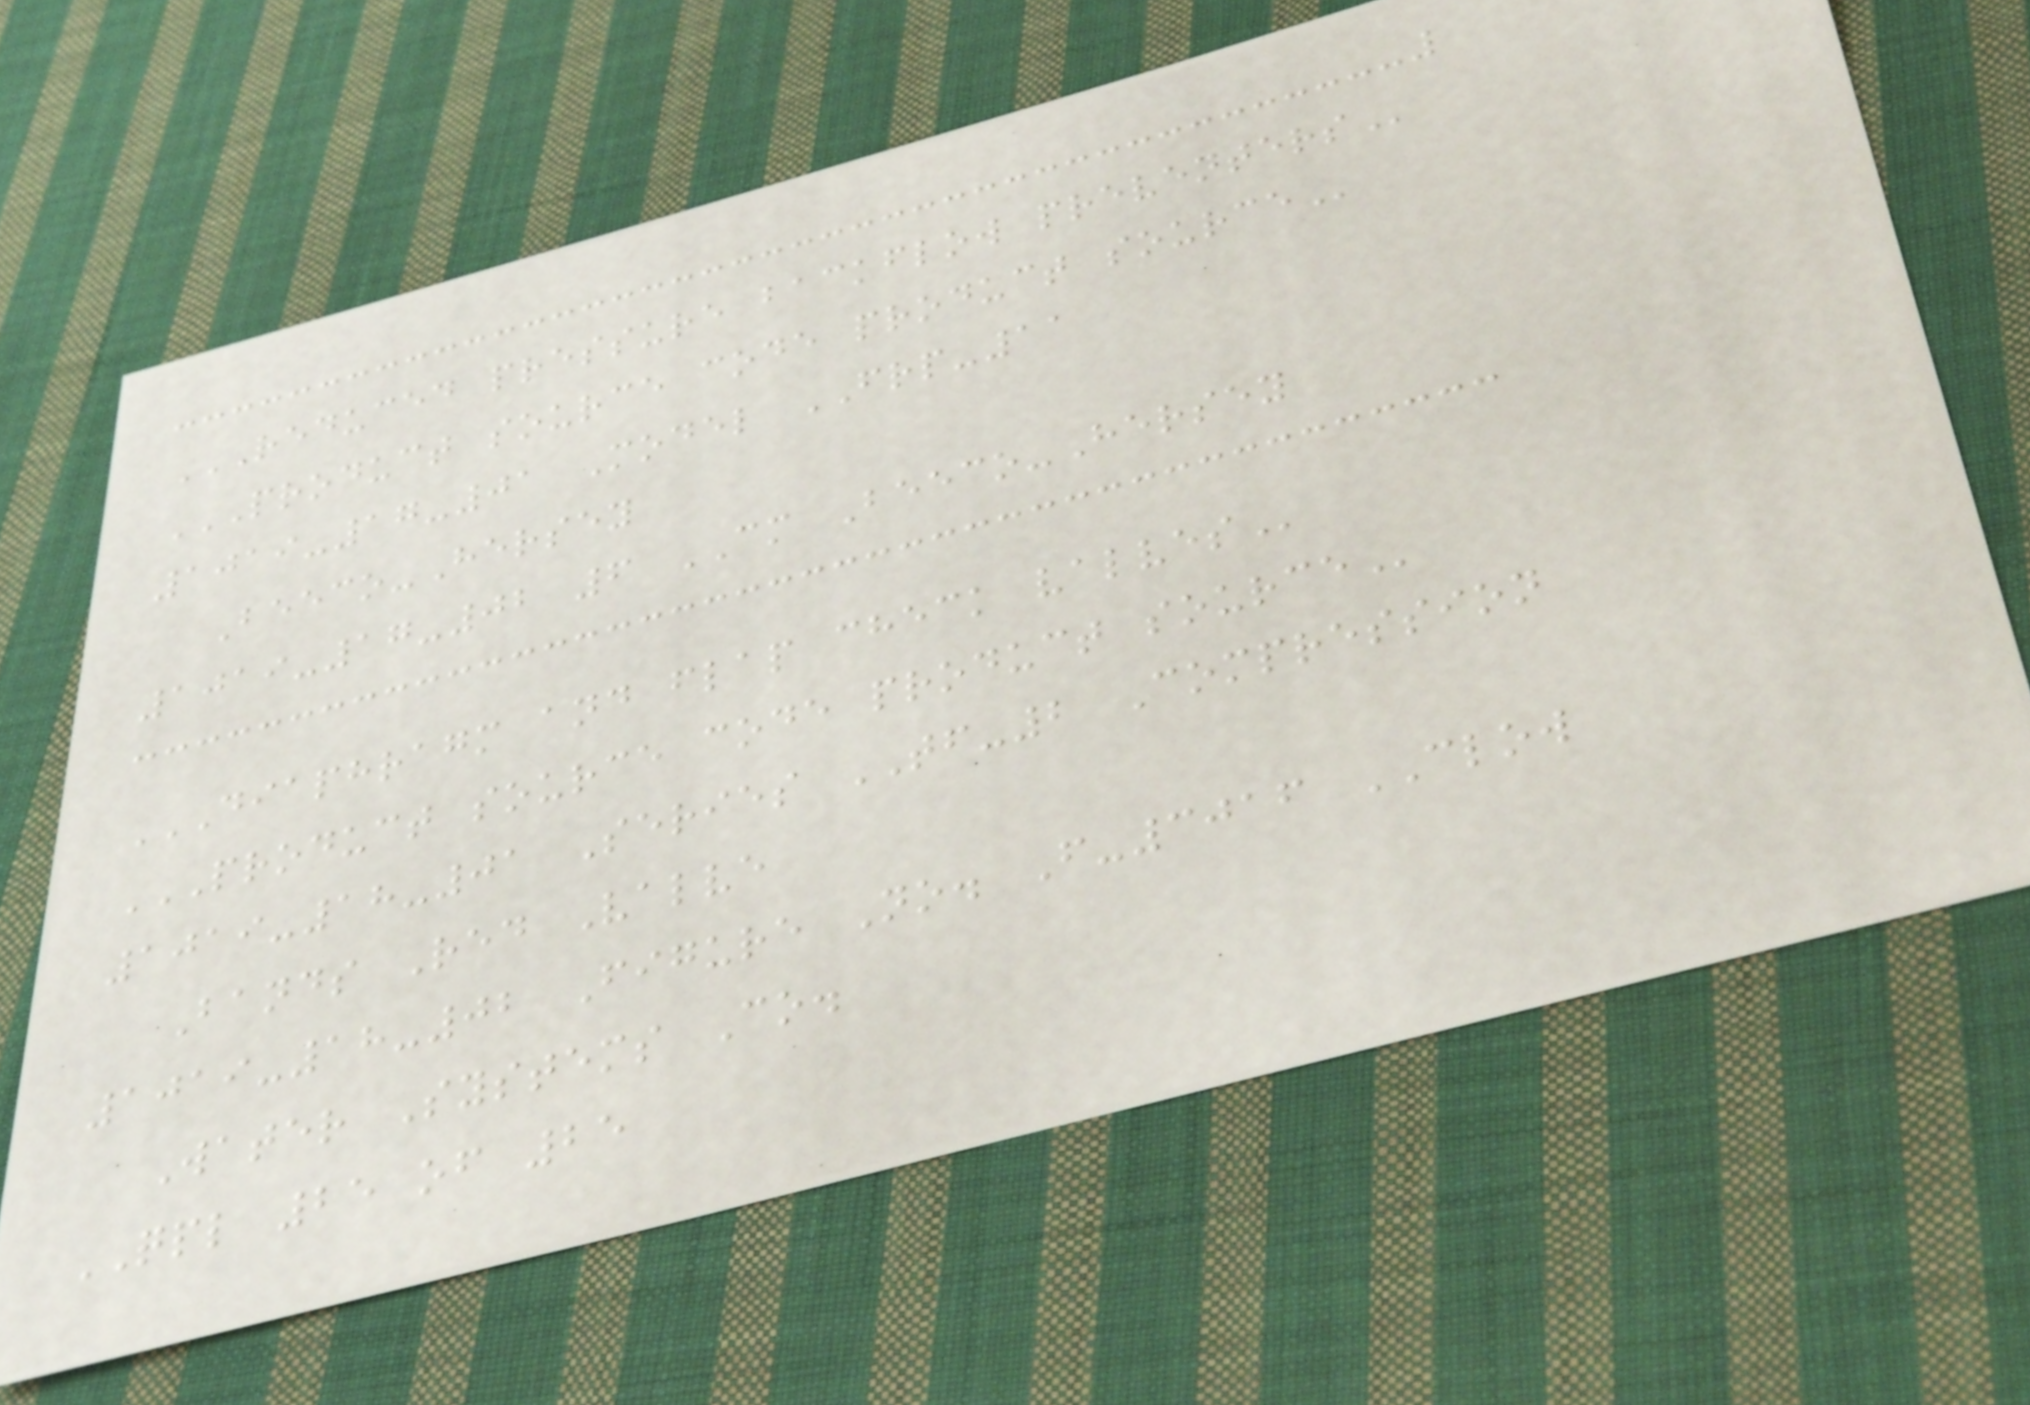REDUCED PRESSURE BACKFLOW PREVENTERS
PRODUCT SOURCE CODE PRODUCT SOURCE
1019-17-01 Model FRP-11
Beeco-Hersey
1019-17-02 6 CM Beeco-Hersey
DIAPHRAGM AND FLAP CHECK VALVES
PRODUCT SOURCE CODE PRODUCT SOURCE
1019-18-01 Series TF-2 Compression
Bands Red Valve
1019-18-02 Figure No. F-3016 CLOW
Water Systems Co.
QPL 25 of 25
